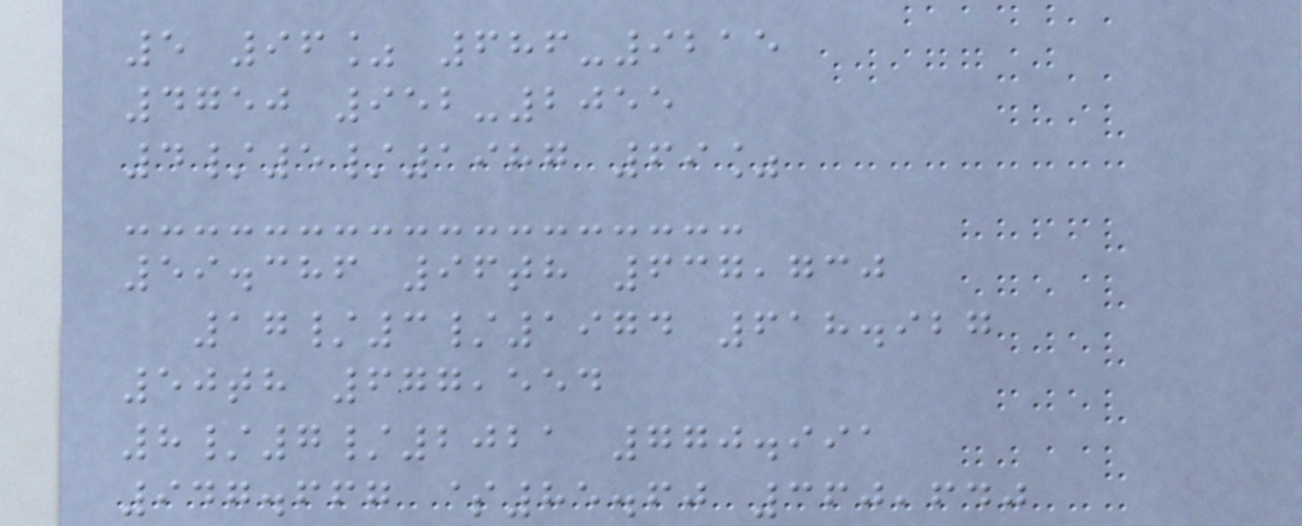5 96% 686-9215
4750 952-2055
4/5/1987 69%
59.386 96th 637,730
17/3/1974 618.927
50th 677,554
8/7/2021 770.991
947.667 $85.60 360,640
